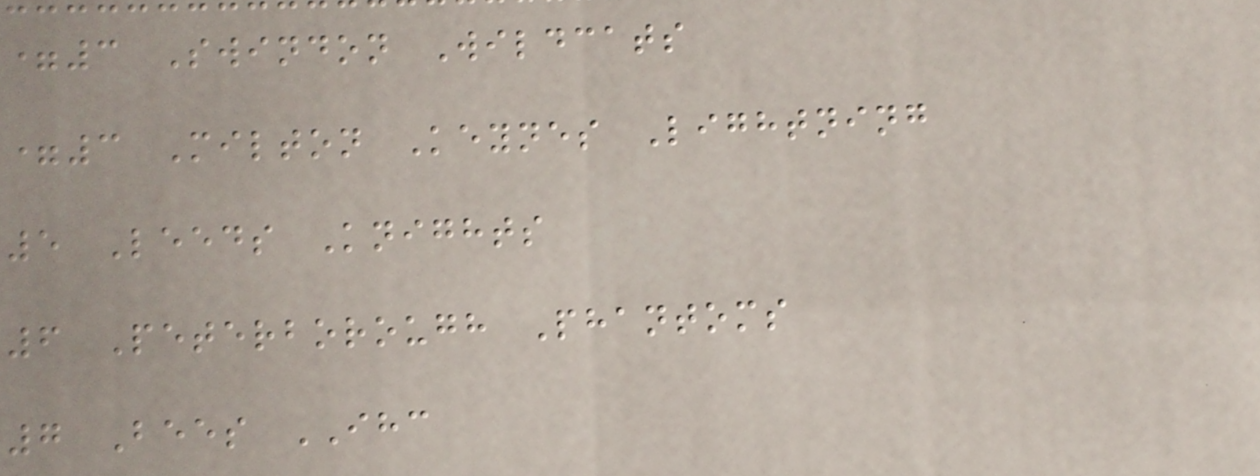=3 Swindon Wildcats
=3 Milton Keynes Lightning
5 Leeds Knights
6 Peterborough Phantoms
7 Bees IHC
